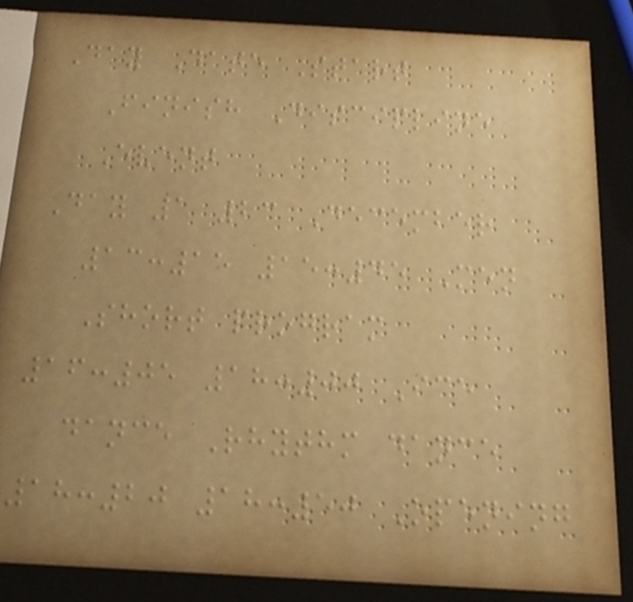Day Date Start
Finish Discipline
Event
Day 1 23 December
13:15 15:45 Men
Short program
16:05 18:00 Ice
dance Rhythm dance
18:20 18:50 Opening
